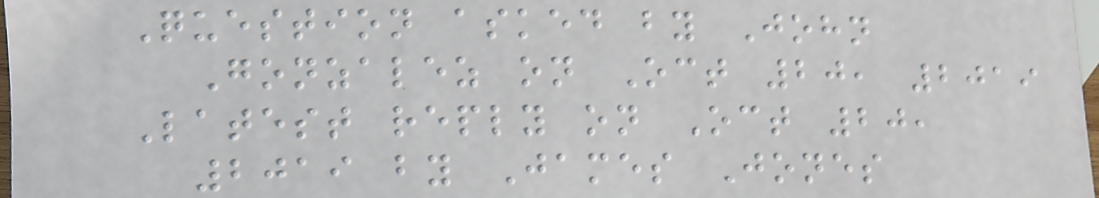Question asked by John
Gonzalez on Oct 20, 2019
Latest reply on Oct 20,
2019 by James Jones
